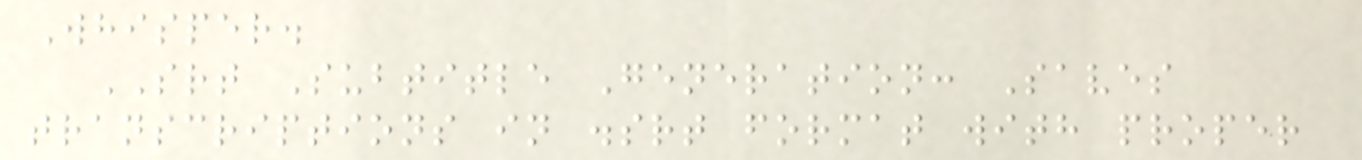Whisper.
SRT Subtitle Generation: Saves
transcriptions in .srt format with proper
